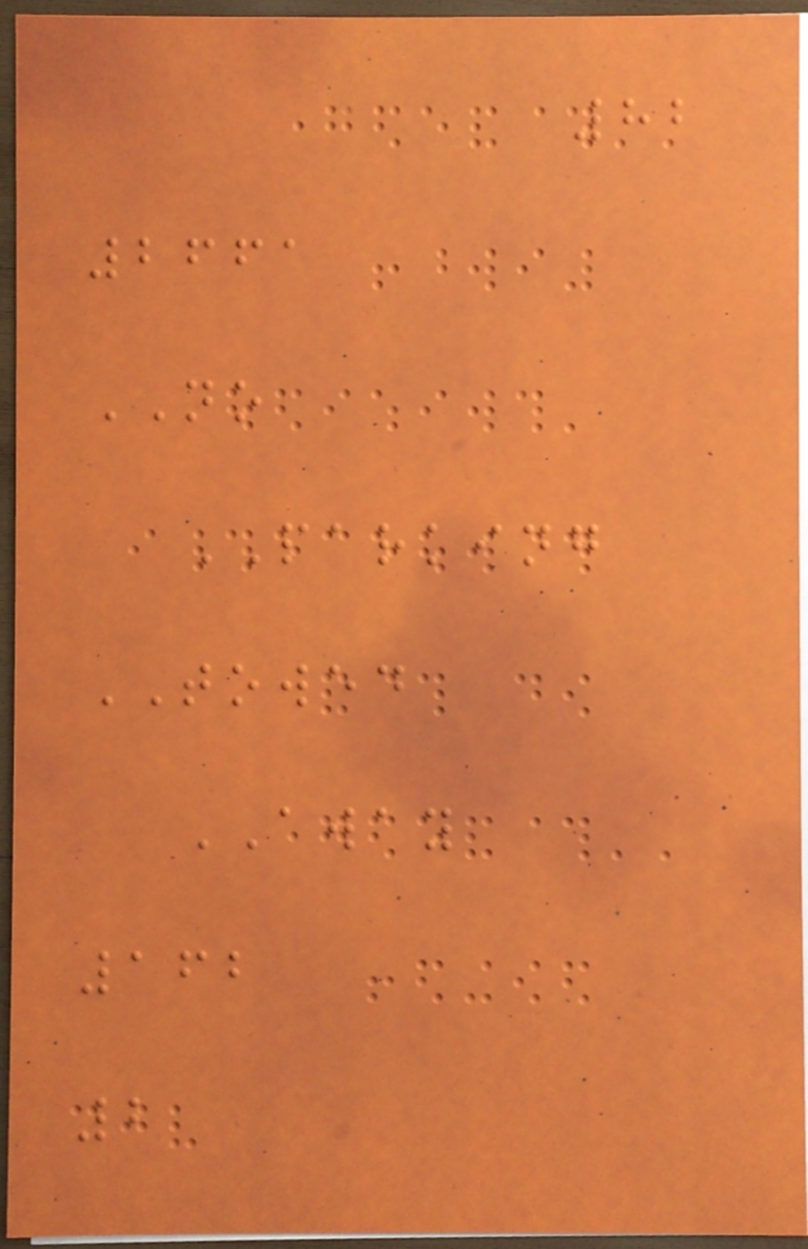82
2661
NO
PARKING
TOWED
AWAY
162
2
